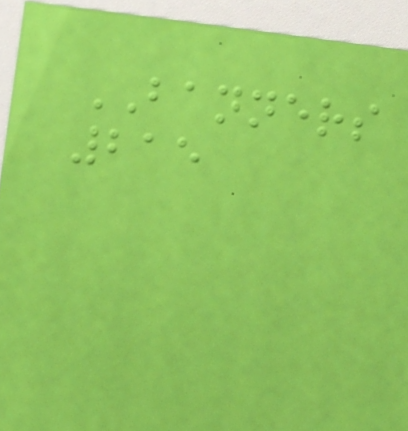BANNERS
215
